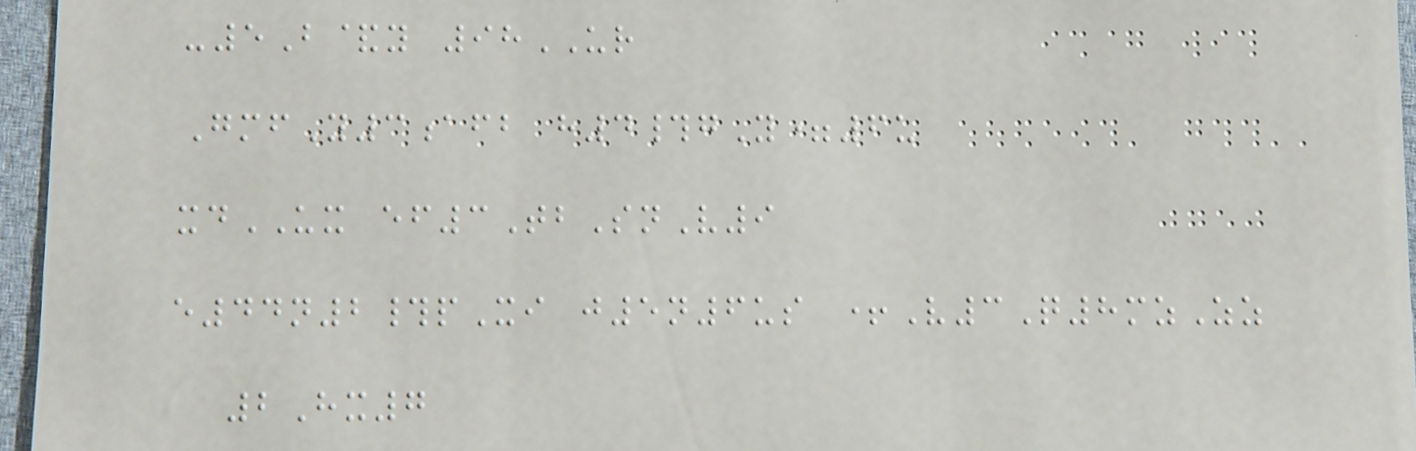-5B&y 98UR
GmfY3afb h4#gY=6u
xdUX ef3TbSnV9
e44n2#pXi j5n6us +V3Q8mzZz
2Hx7
